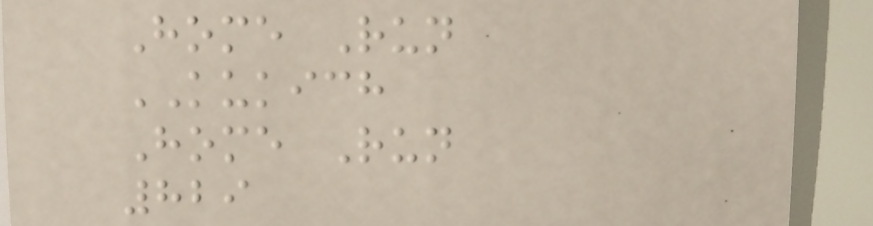Home Run
KUKICH
Home Run
829
